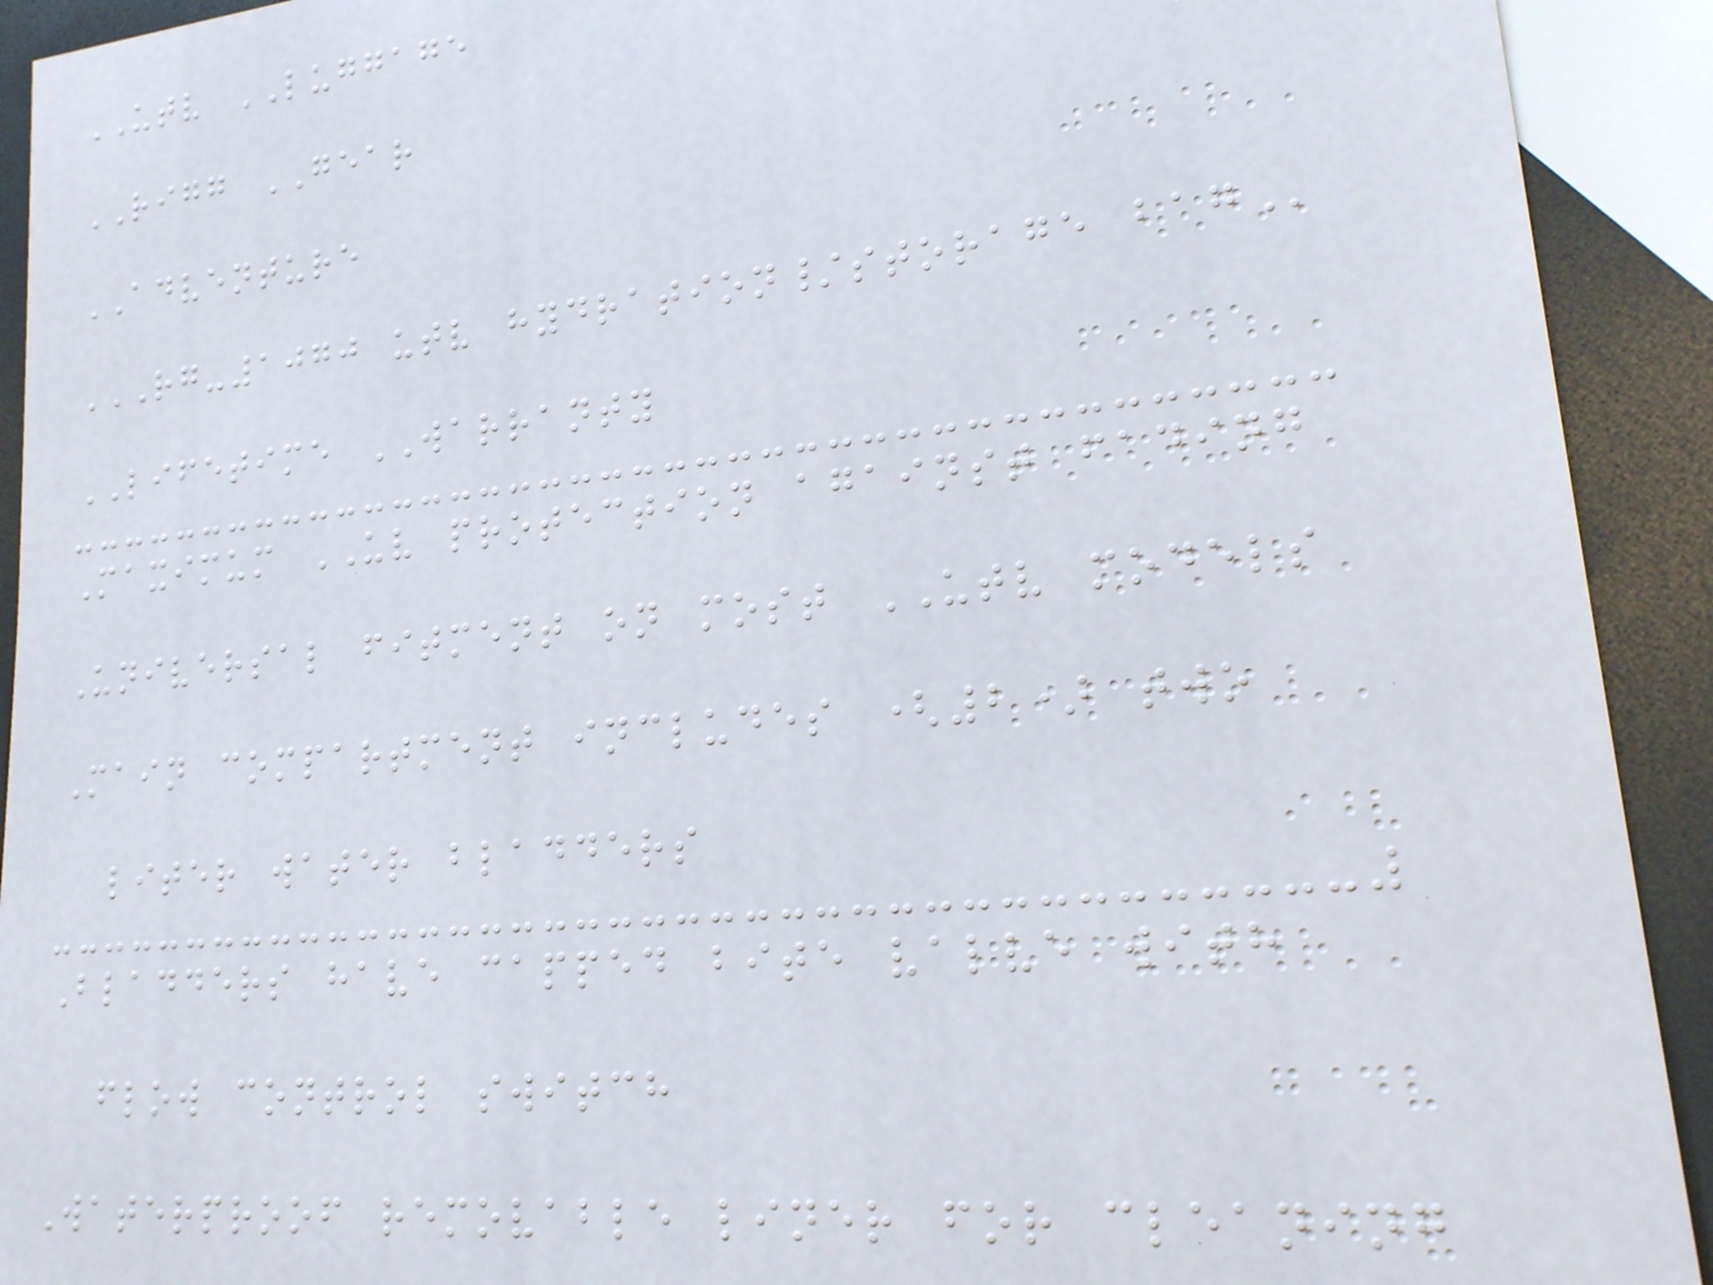UTV LUGGAGE
RIGG GEAR
ADVENTURE
RG-1070 UTV HYDRATION/STORAGE BAG
LIFETIME WARRANTY
Maximum UV protection against fading
Universal fitment on most UTV models
Main compartment includes (2) two
liter water bladders
Bladders have capped bite valve with
flow control switch
Waterproof removable liner for cleaning
